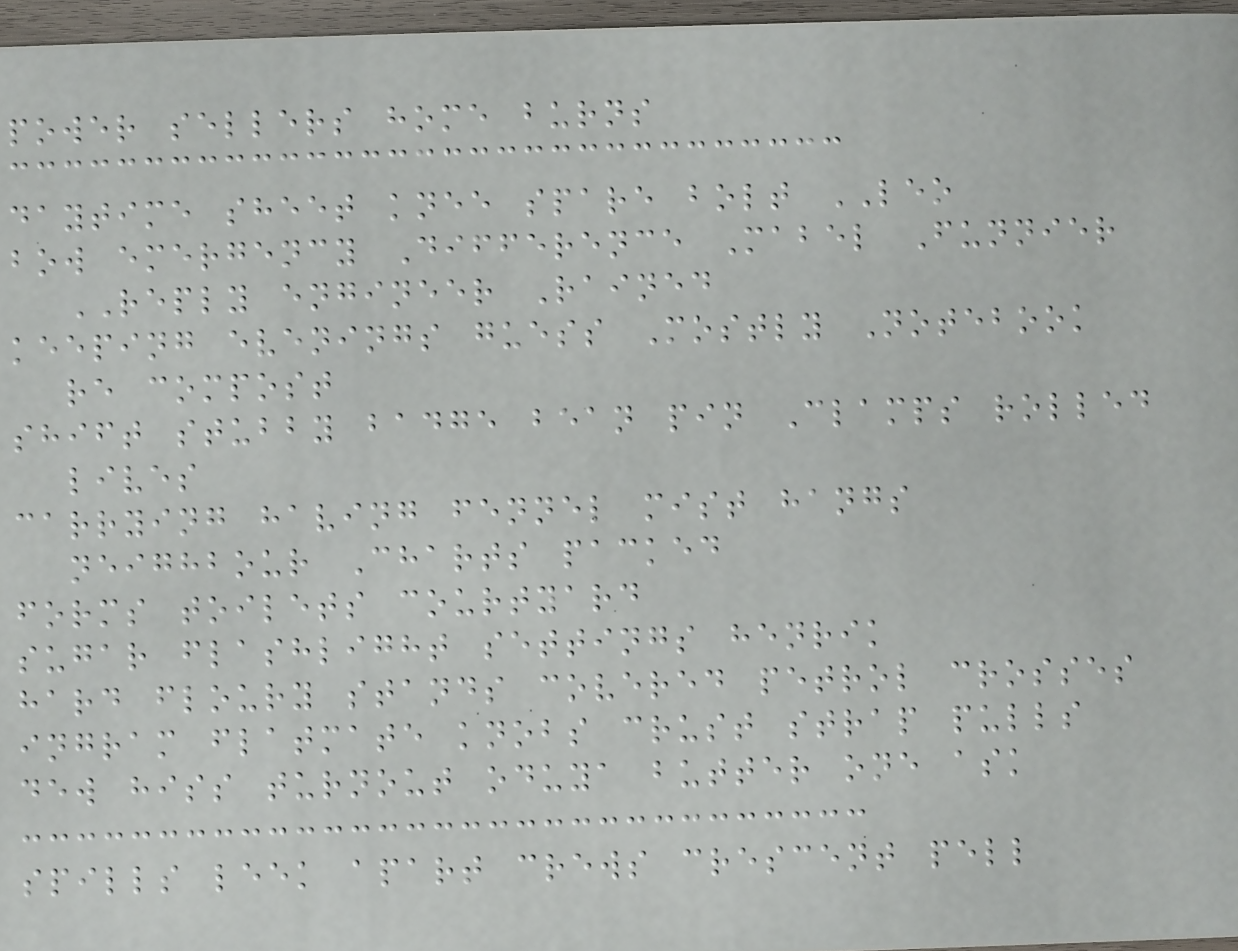power sellers home burns
daytime sheet knee spare bolt LEO
bow emergency Difference Mabel Funnier
REPLY engineer Rained
keeping evenings guess Mostly Notebook
re compost
shift stubby badge bean pin Clamps rolled
lives
carrying having fennel mist hangs
neighbour Charts packed
forms toilets courtyard
sugar flashlight settings henrik
hard floury stands covered petrol crosses
ingram flatmate knobs crust strap pulls
dew hiss turnout oduya butter one ask
spills leek apart crews crescent pell
